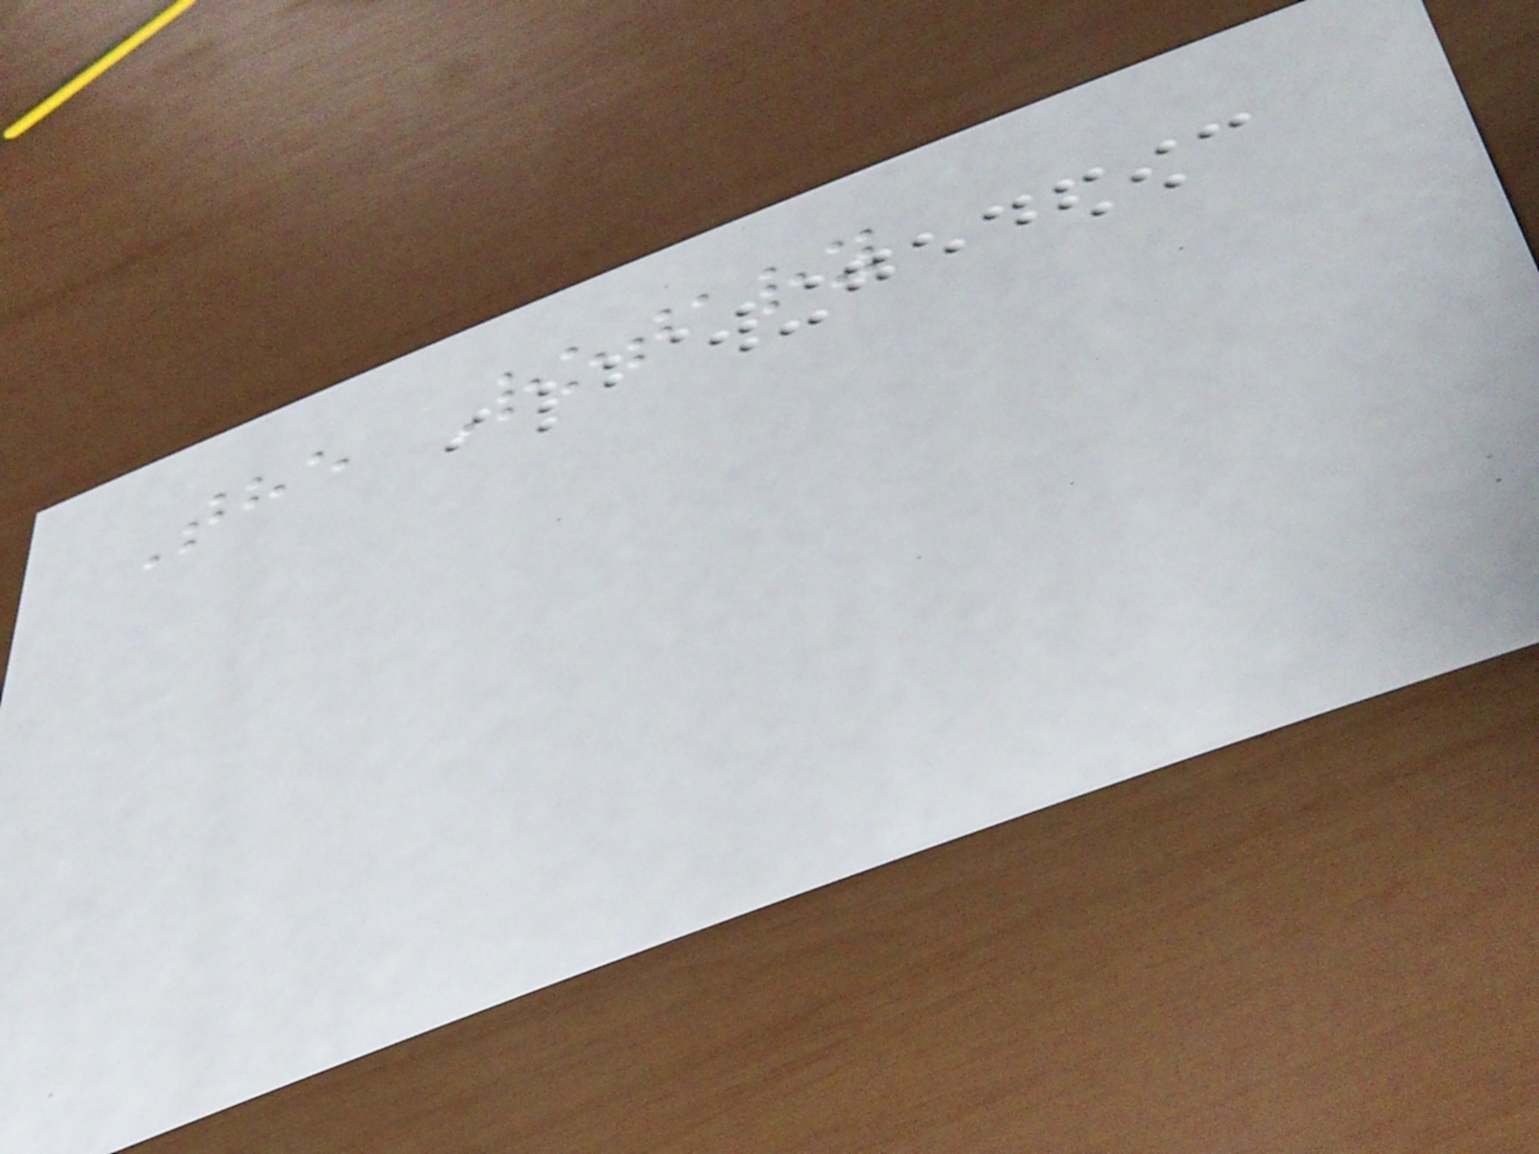The Rotary
